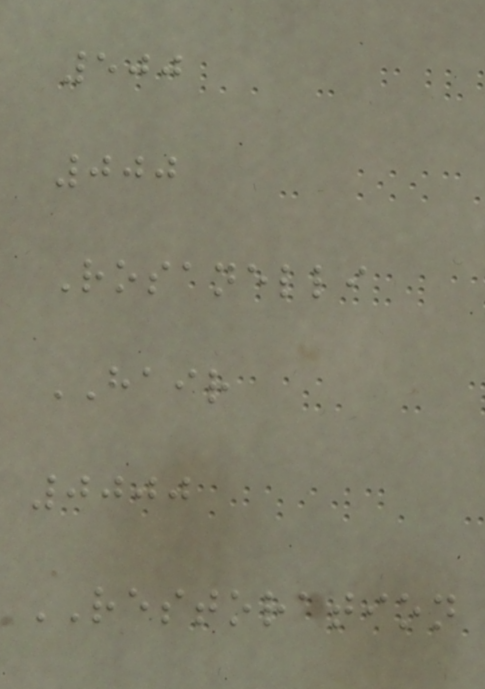500
000
Rosanelli
HAIR
0000
RESTORATION
